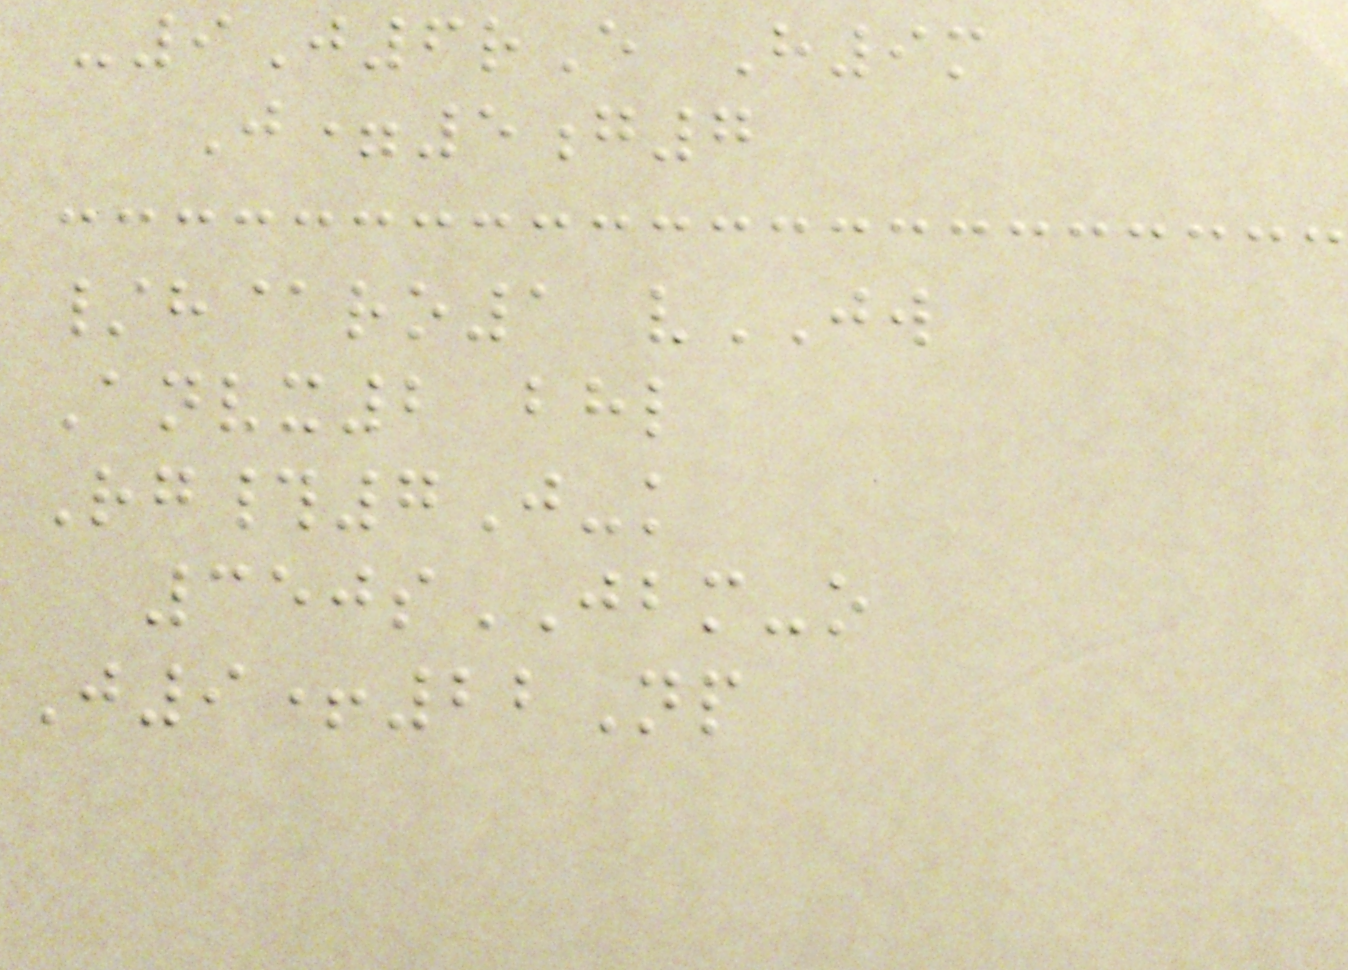-9J6rE H9m
J=5g7
/h@ro1 vJW
Anvx2 bhl
Rg#7J-k
350sJBM-o
J9+22Np
